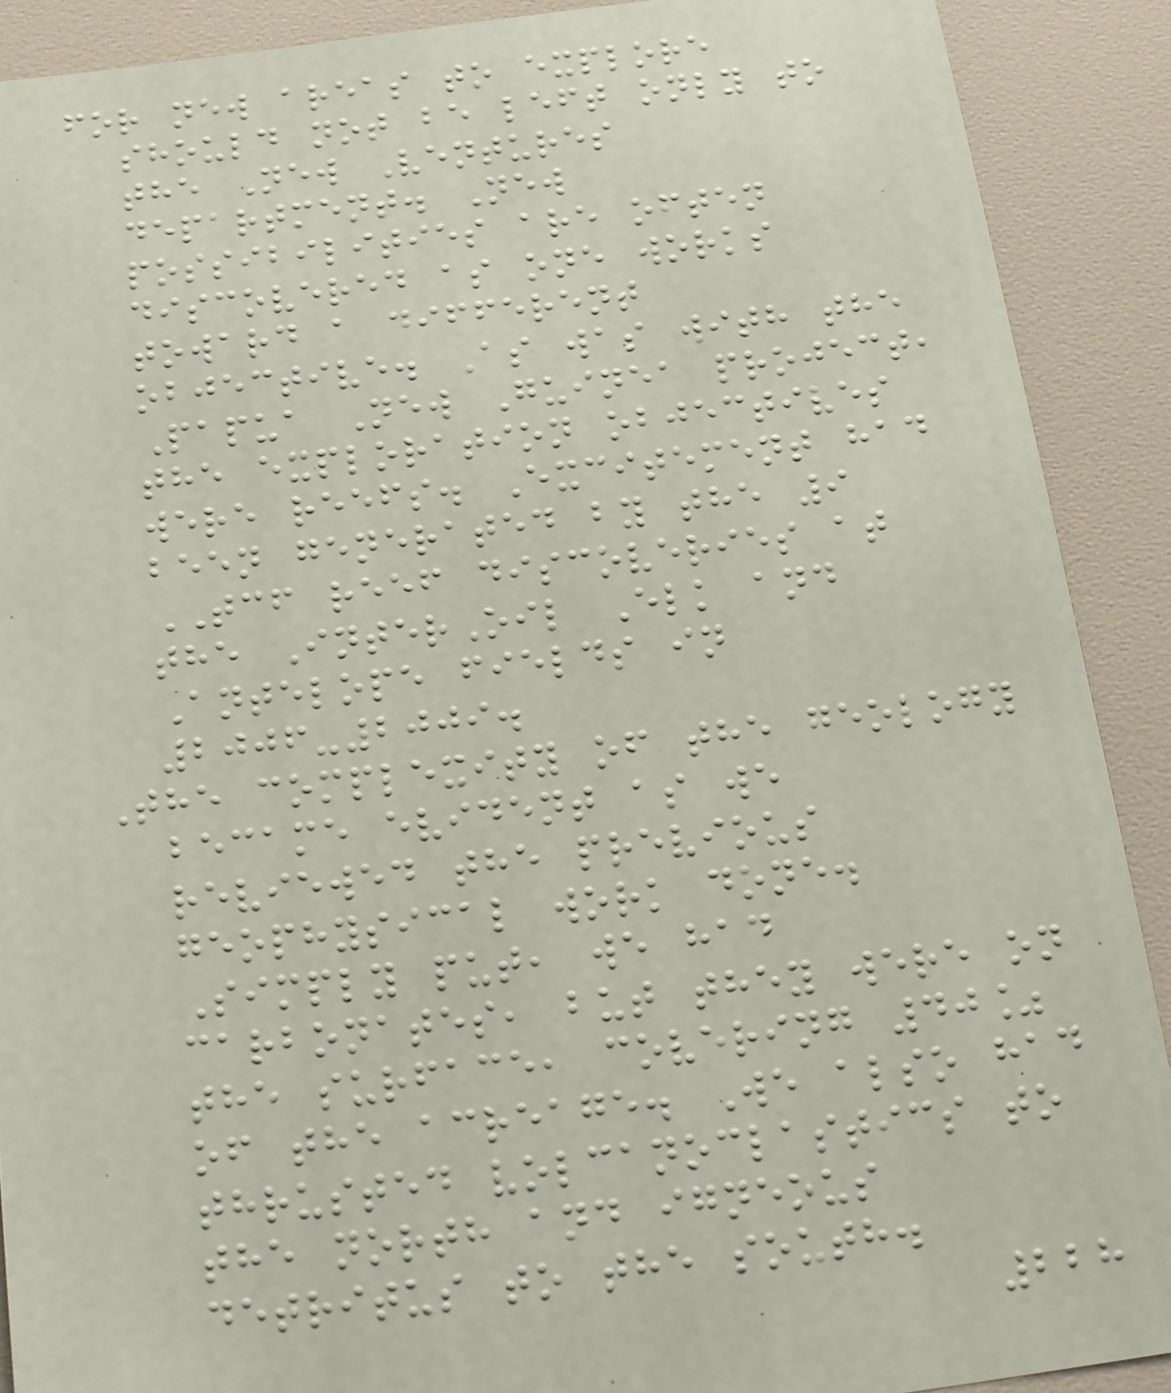for new areas to explore
should not be left only to
the New Ventures
department. New
possibilities are often
discovered as one works
toward a different
objective. As was with the
Papua New Guinea project,
the exploration objectives
were reefs. Excitement had
been generated by the 9
TCF reef discoveries at
the InterOil Elk and
Antelope fields in
2006-2009.
The complexity of the geology
became evident as we
reviewed the previous
geophysical work done.
Simply put, we had
carbonates, but they were on
the surface, covering 40%
of the acreage. We also had
thrusted volcanoclastics to
the north and igneous
detritus to the south.
228
